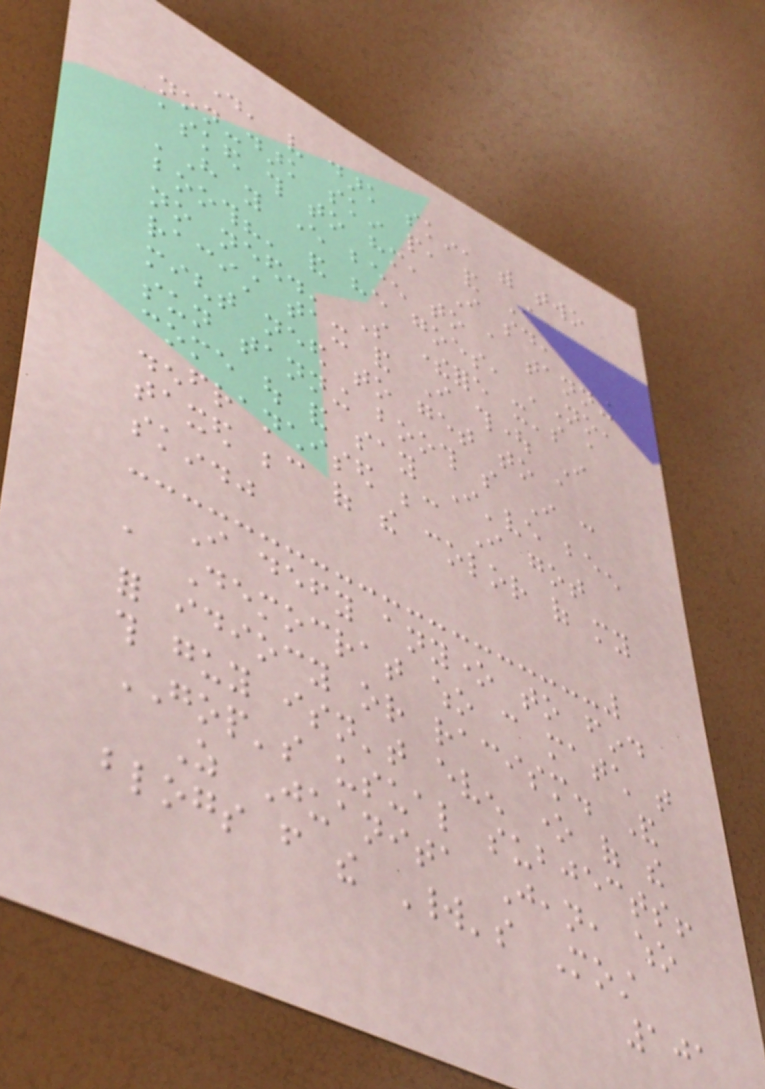day, very dark skin, with two
non-dark skin people, and I
asked this to him, I said,
'Have you ever been to a tanning
booth?' and he goes, 'No,
no need.' So therefore it's a
racist tax and I thought I
might need to get to a
sun tanning booth so I can
come out and say I've been
disenfranchised because I got
taxed because of the color of my
skin."
I defy anyone to find
a Democrat who can match that
for idiocy or racism. And
this guy isn't even one of the
GOP's usual subjects!
As Juanita Jean, who
blogs from the World's Most
101
